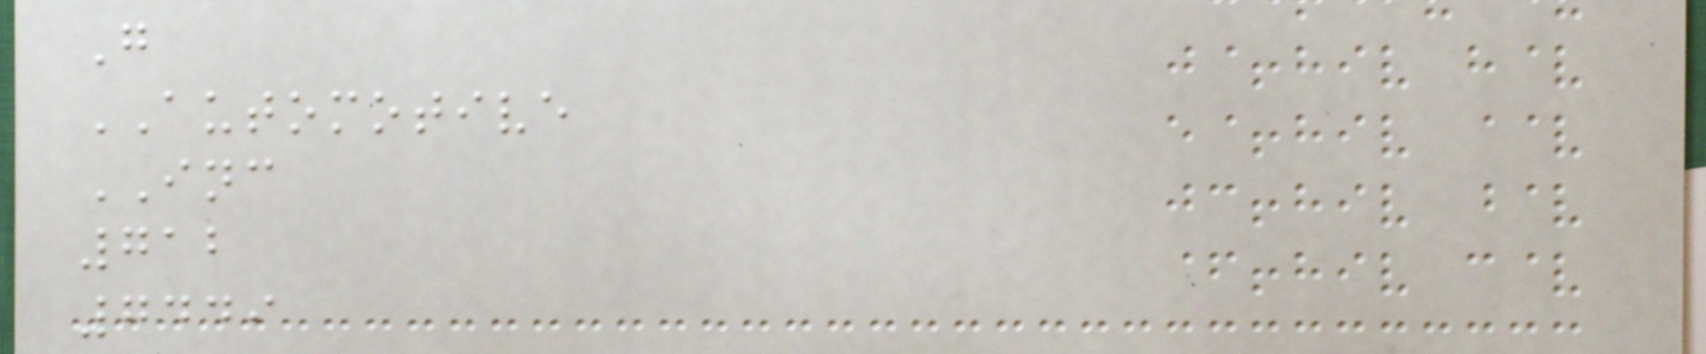G
AUTOMOTIVE
INC
712
7449
